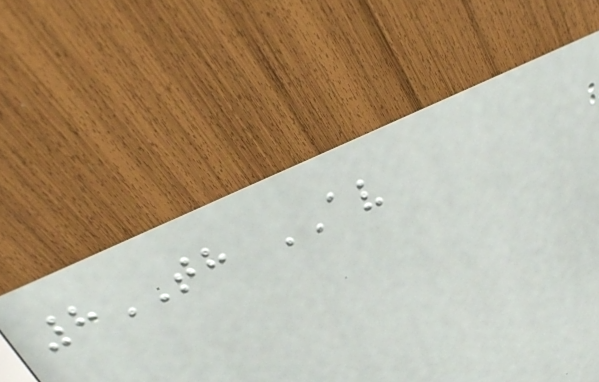8TH AV
